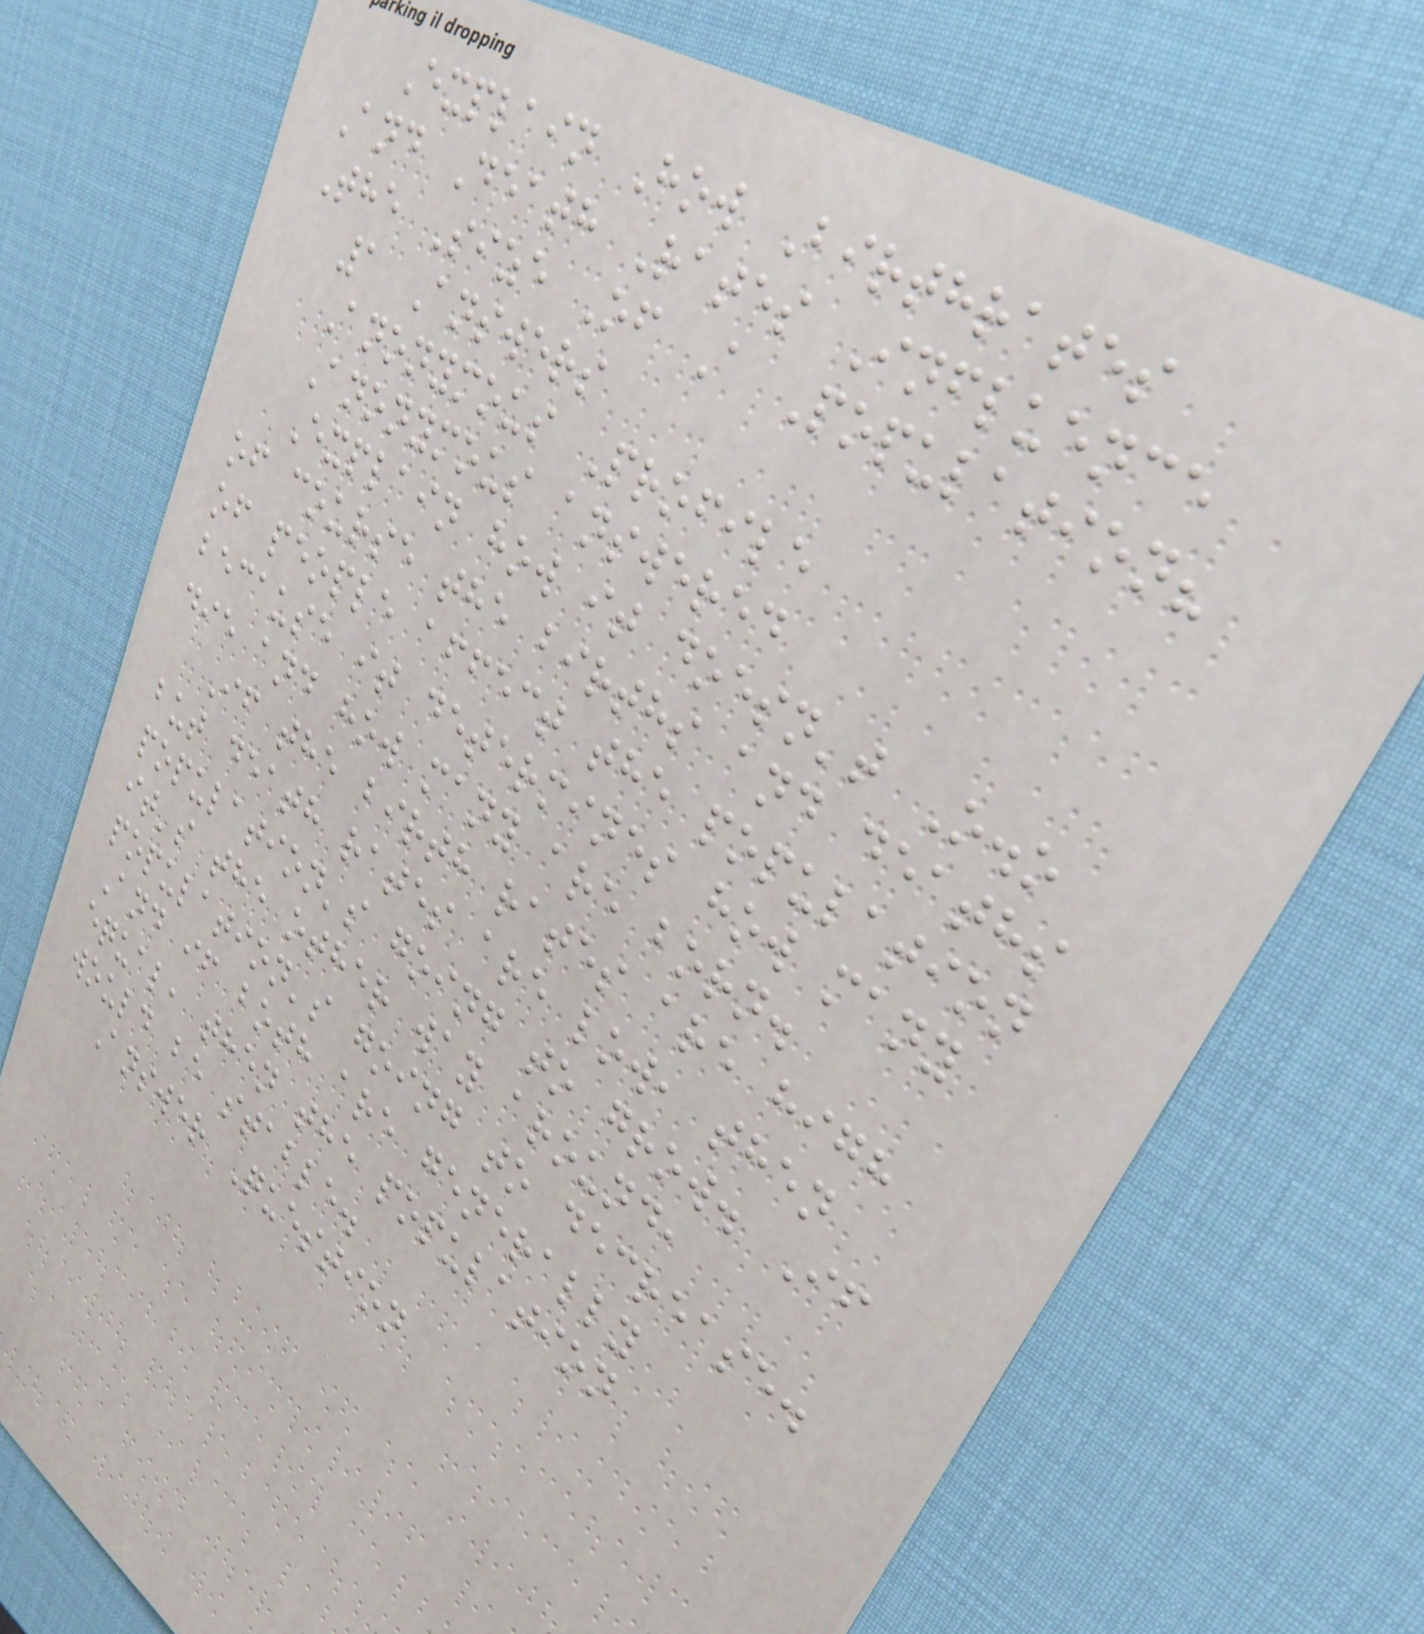Explain How Birthrates
And Death Rates Influence
The Size Of A Population?
1 Answers
Anonymous Profile
Anonymous answered
Explain how it doesn't O.o
of course the births and deaths
of people affect the population
because it determines how many
die and how many are born.
If the birth rates are high
but death rates are low, then
population's going to grow. If
it's the other way around,
population's going to decrease.
And if both are generally
equal, then the population
would be stable.
Answer Question
